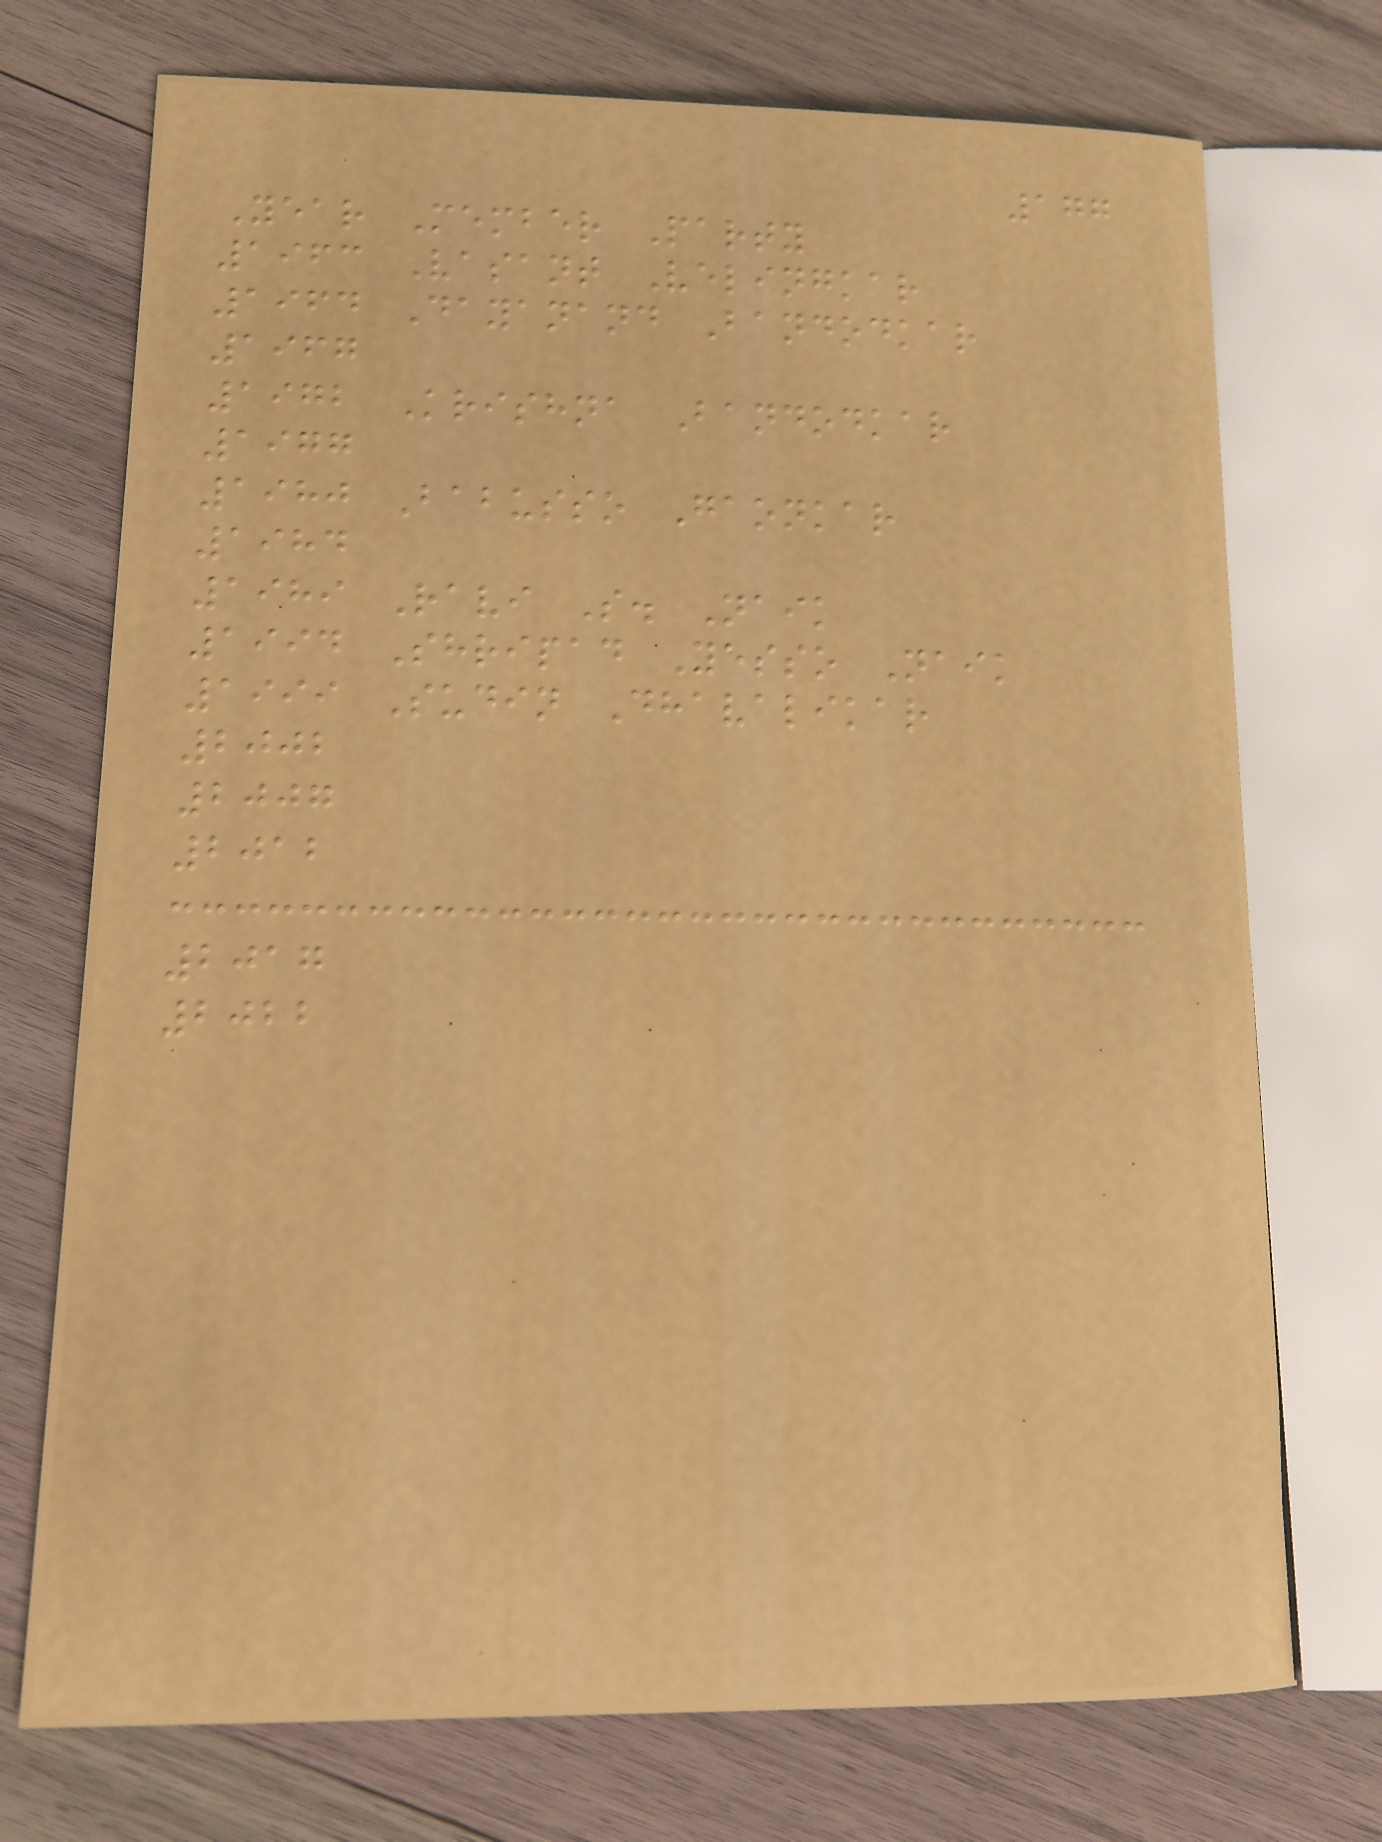177
Year Member Party
1963 Vasant Velingkar
1964 Dayanand Bandodkar
1967
1972 Krishna Bandodkar
1977
1980 Babusso Gaonkar
1984
1989 Ravi S. Naik
1994 Shripad Yesso Naik
1999 Sudin Dhavalikar
2002
2007
2012
2017
2022
